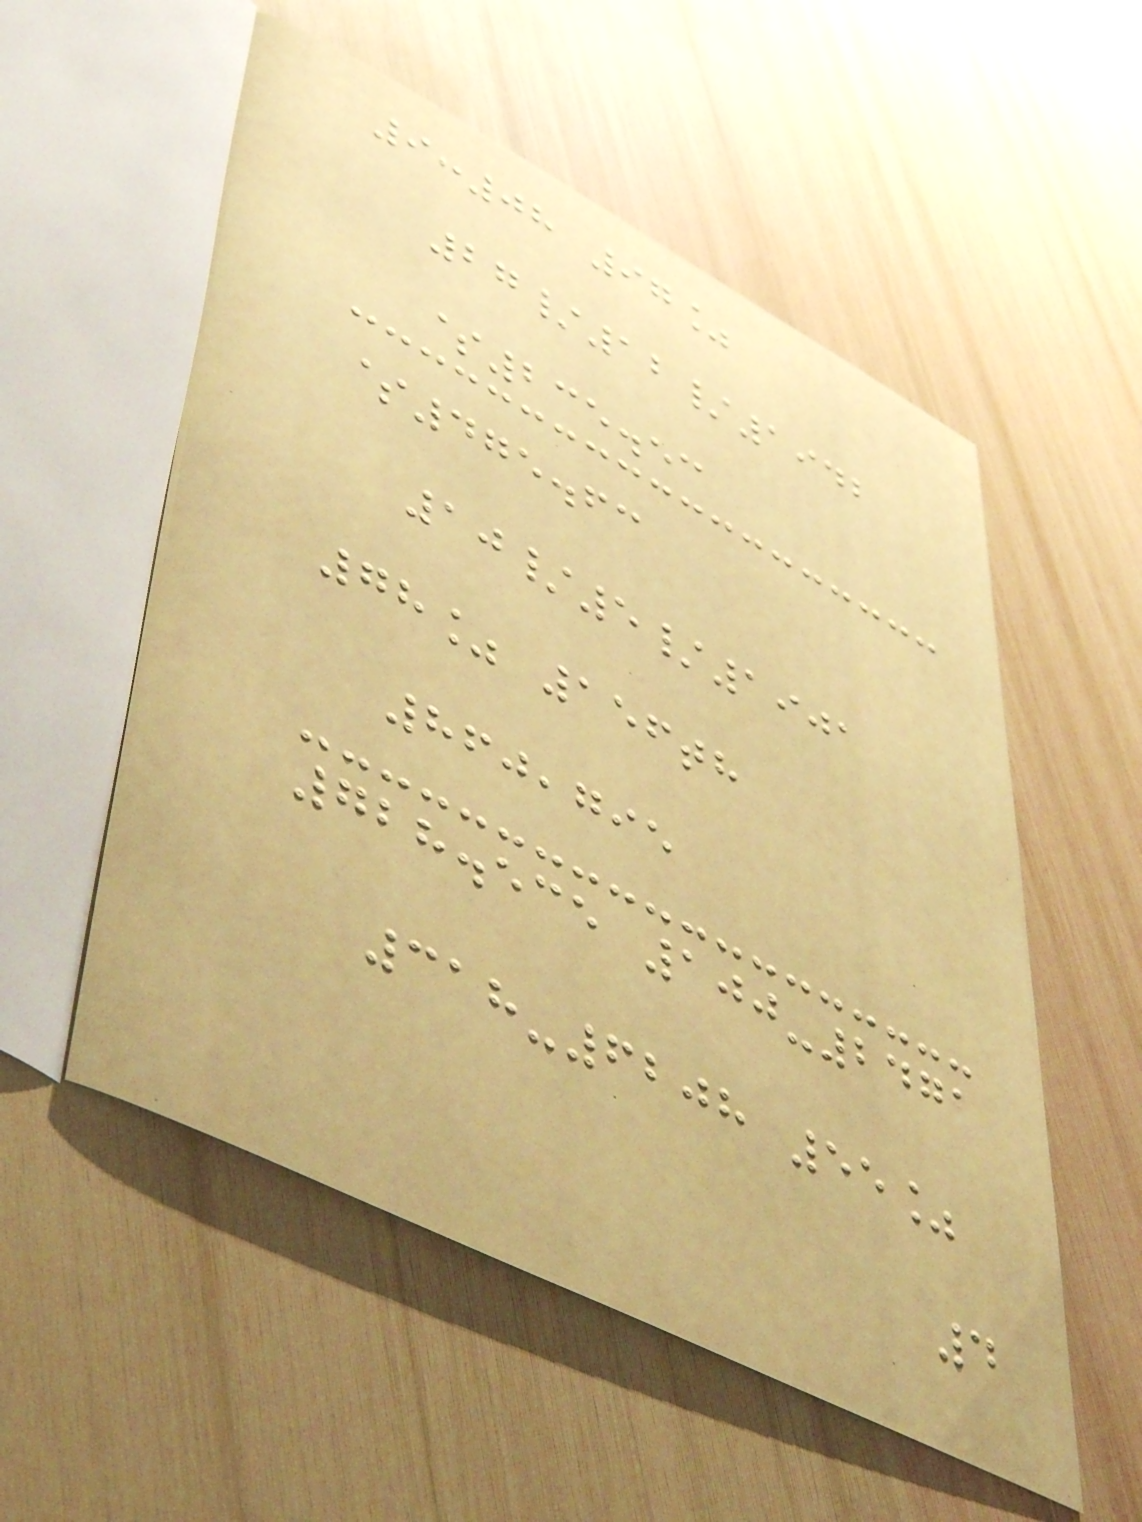9:08 97%
27/12/1942
$235.53
$475.63
10/5/1901
78% 156th
860,795
728.535 100-2471
318-6208 55%
4
